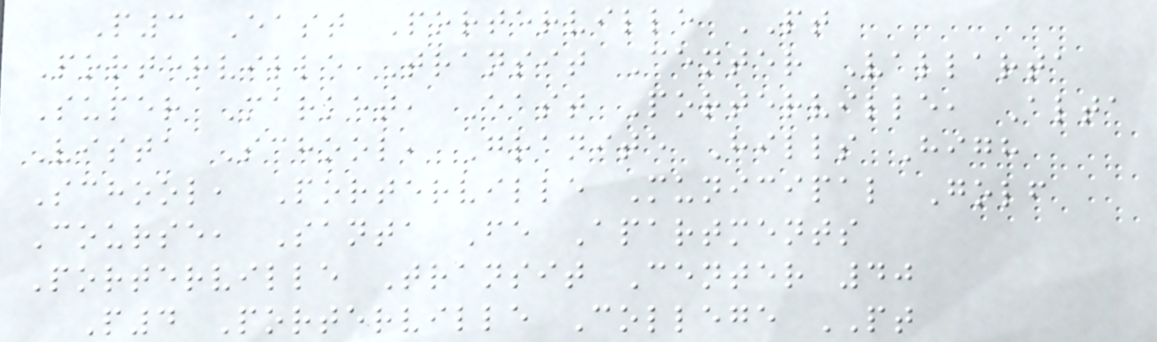P3 East Porterville PT
Porterville Transit Center Vallarta
Super Market, East Porterville, Alta
Vista School, Granite Hills High
School, Porterville Municipal Golf
Course, Santa Fe Apartments
Porterville Transit Center 40
P4 Porterville College PT
